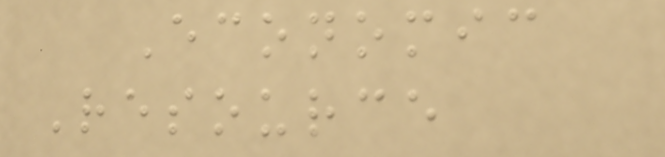Economic
Resource
